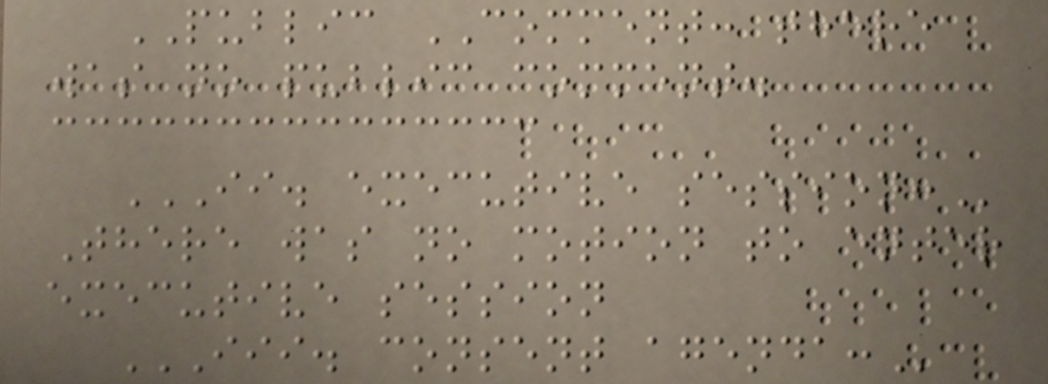PUBLIC COMMENT: there
was no public comment.
II. EXECUTIVE SESSION:
There was no motion to enter
executive session
III. CONSENT AGENDA:
